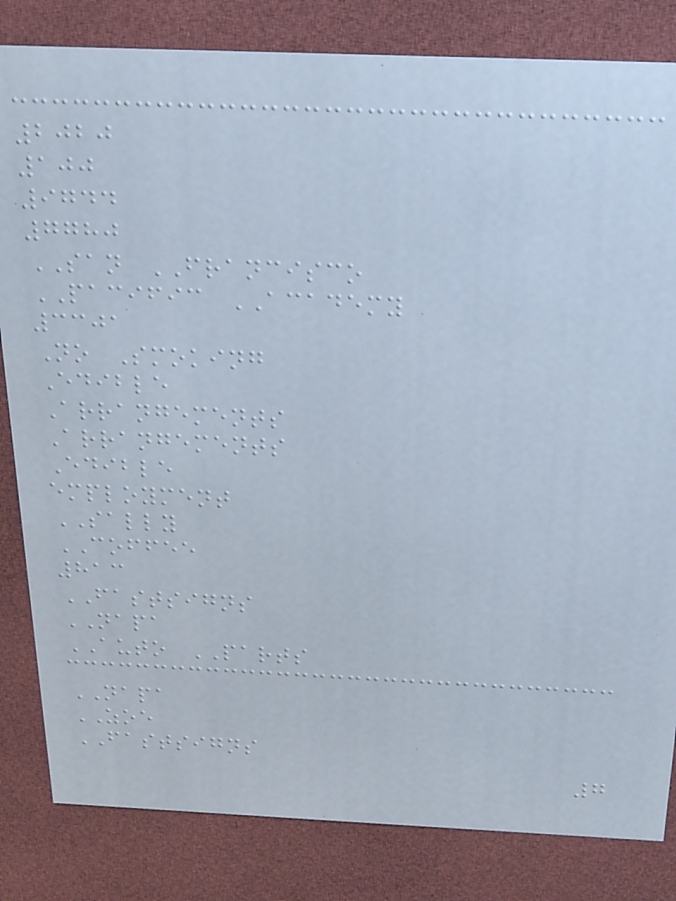2020
100
9744
7780
SAN FRANCISCO
PACIFIC ACADEMY
3301
No Smoking
Edible
Arrangements
Arrangements
Edible
employment
SALLY
COFFEE
813
FASTSIGNS
NAPA
AUTO PARTS
NAPA
ZOE
FASTSIGNS
7
